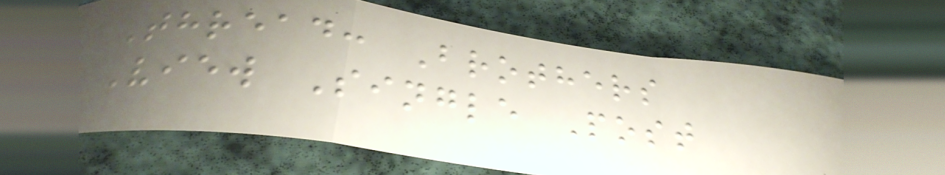Thread: Brothers
View Single Post
